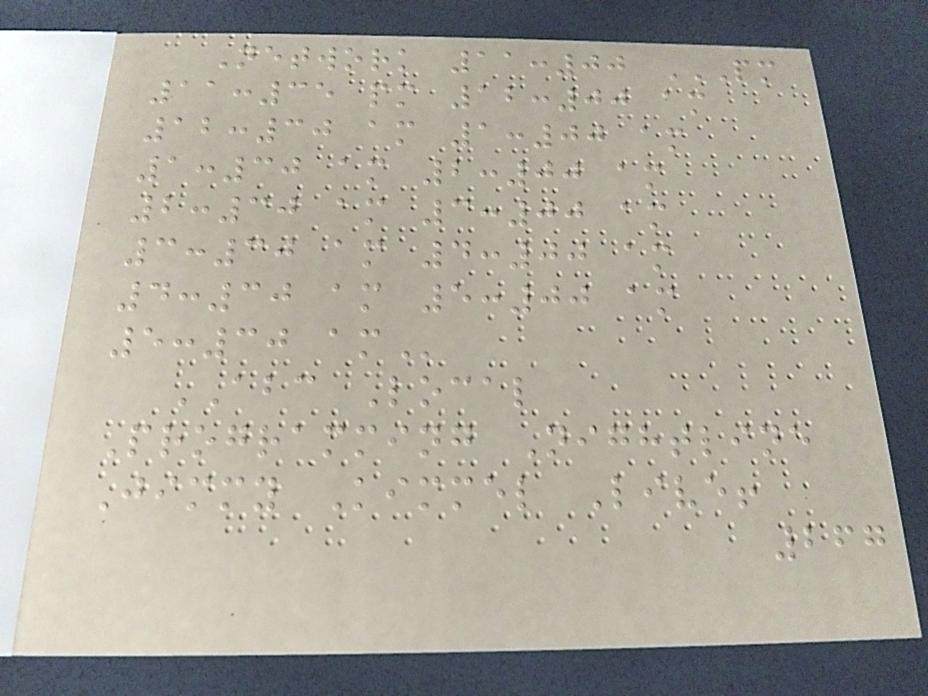Network 11:00 PM
11:35 PM 12:00 AM
12:30 AM 1:00 AM
1:30 AM 2:00 AM
2:30 AM 3:00 AM
3:30 AM 4:00 AM
4:30 AM 5:00 AM
5:30 AM
ABC Local
Programming Nightline
Jimmy Kimmel Live!
267
